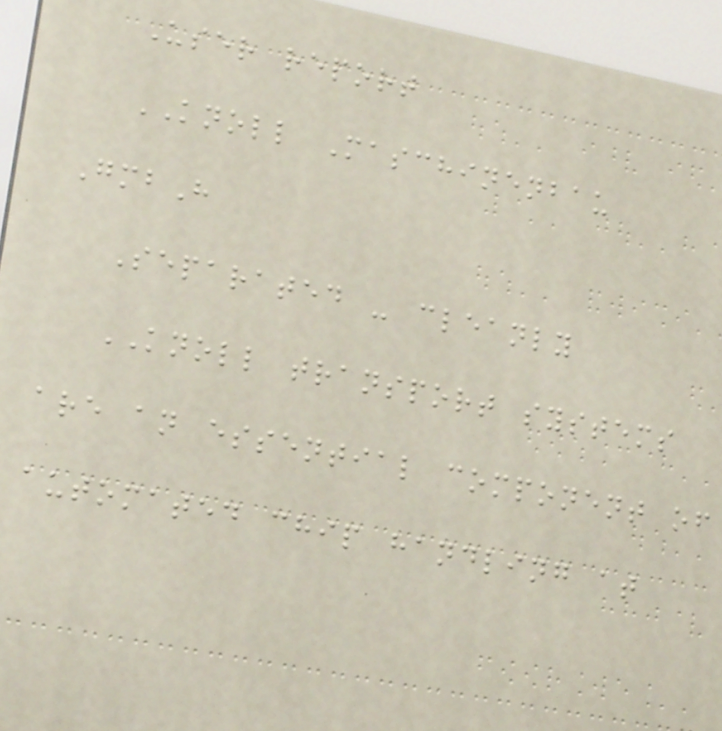User report
KNOLL Maschinenbau
GmbH
Separated - cleanly
KNOLL transport systems
are an essential component of
automated chip handling at
